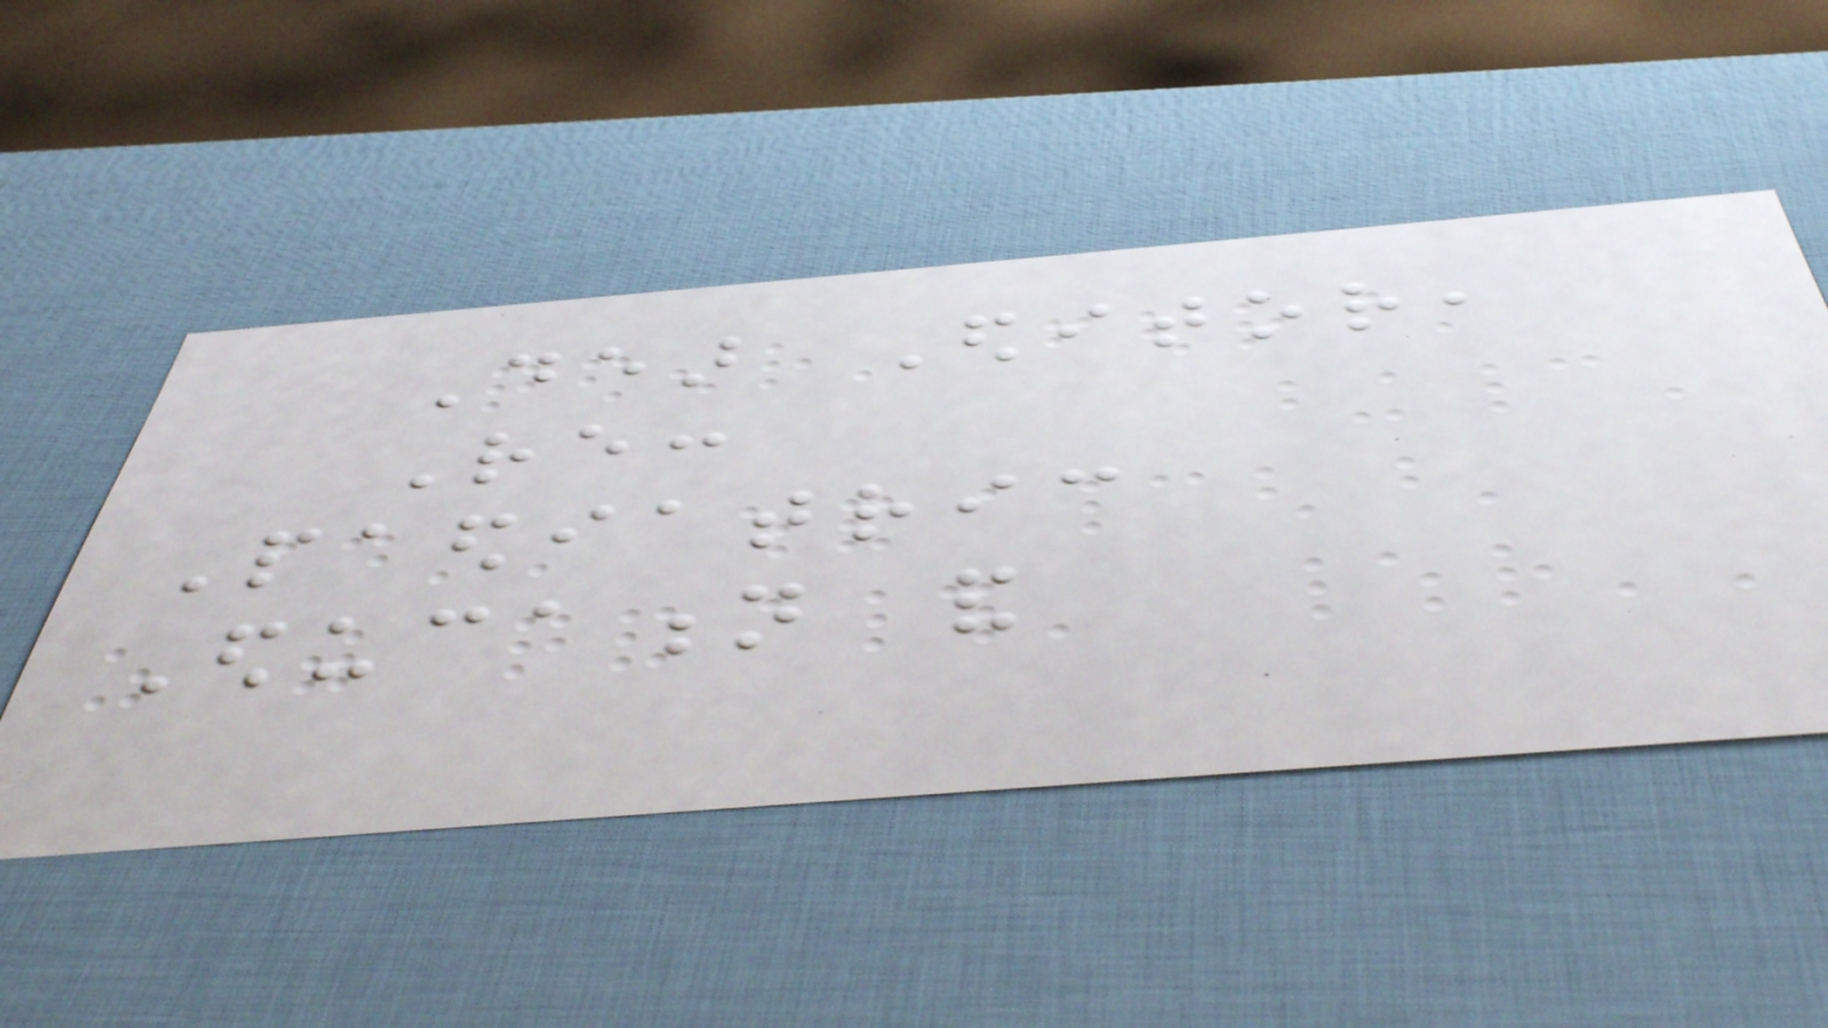Dear Editor,
Re:
Paediatric
Education and
